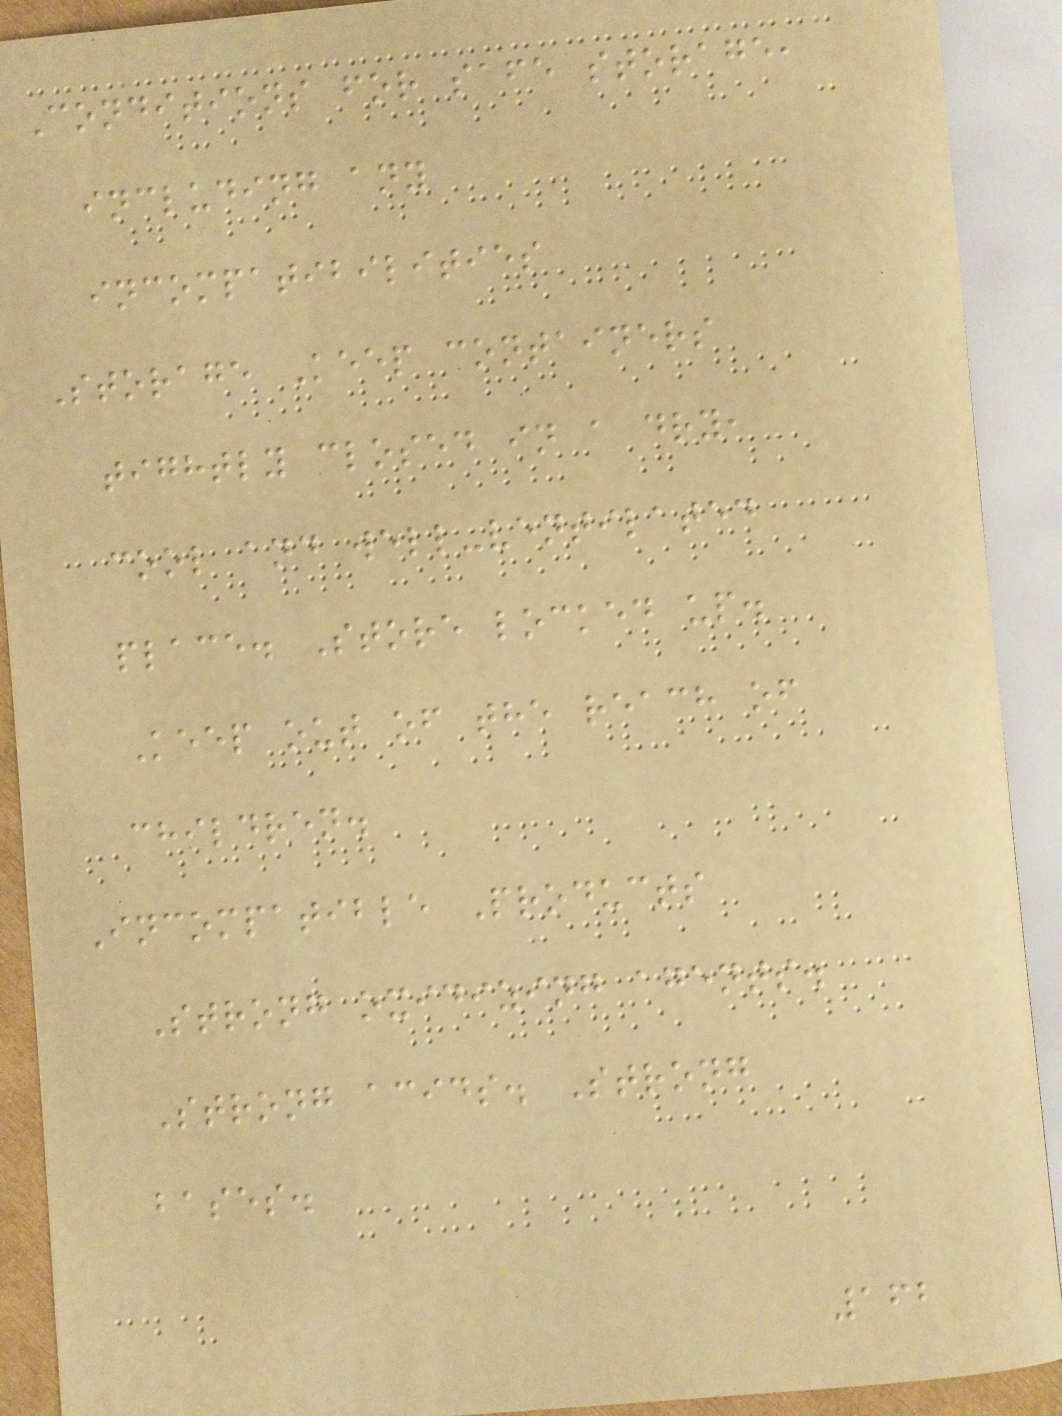Conditions for safe storage,
including any
incompatibilities
Storage Keep containers
tightly closed in a dry,
cool and well-ventilated
place. Store locked up.
Keep out of the reach of
children.
Incompatible Products
Strong oxidizing agents.
Strong acids. Strong
bases.
162
